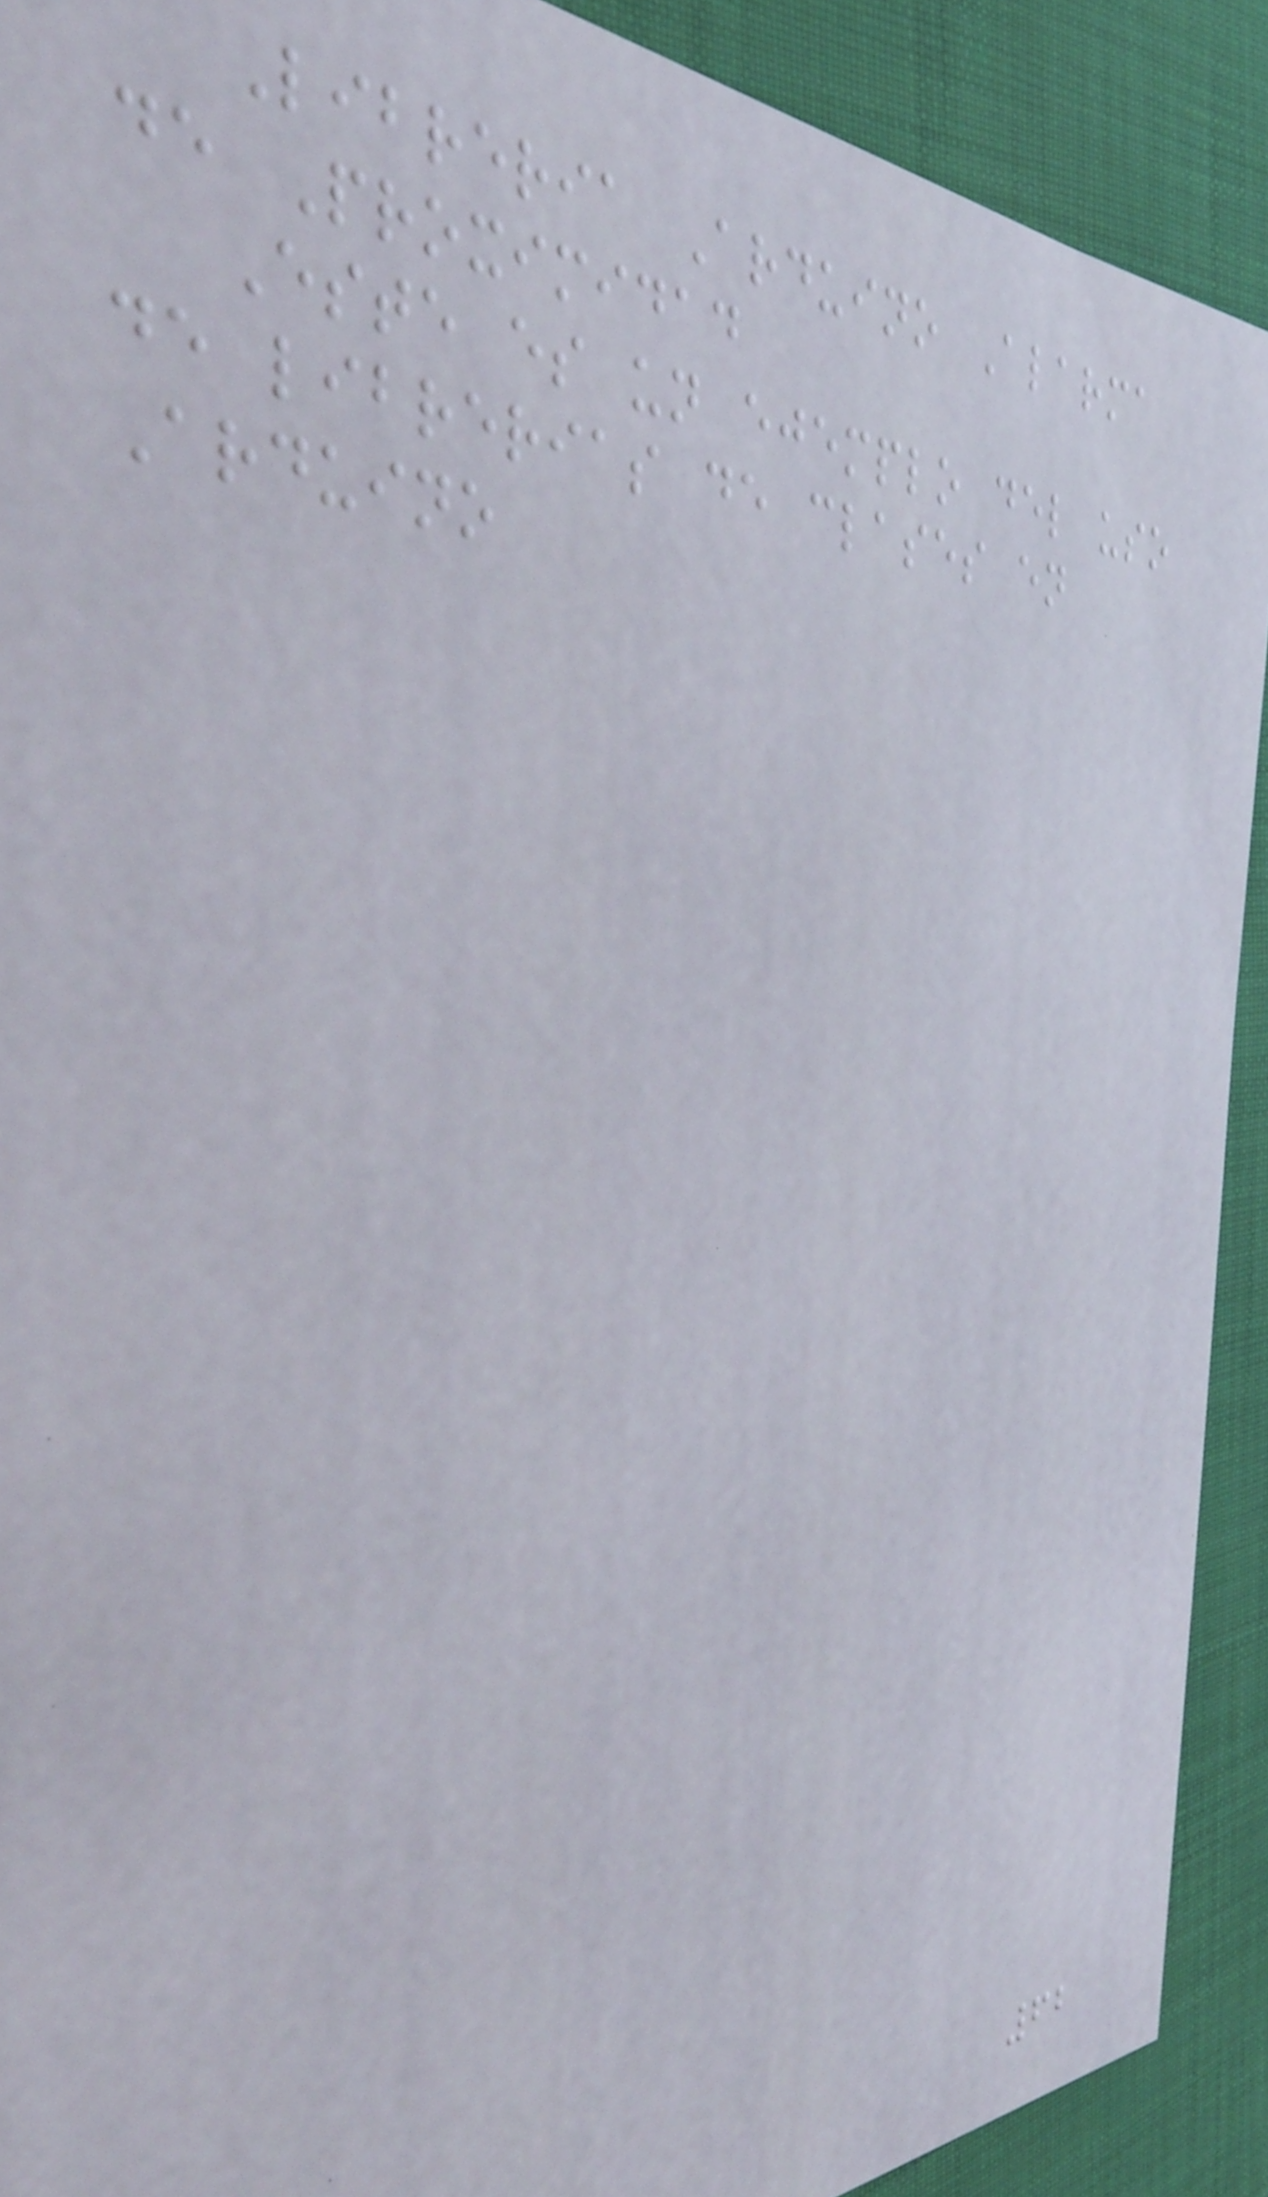Libreria Arduino Alarma
de Proximidad
Este es un ejemplo del uso
de librerias de clases en
Arduino
62
